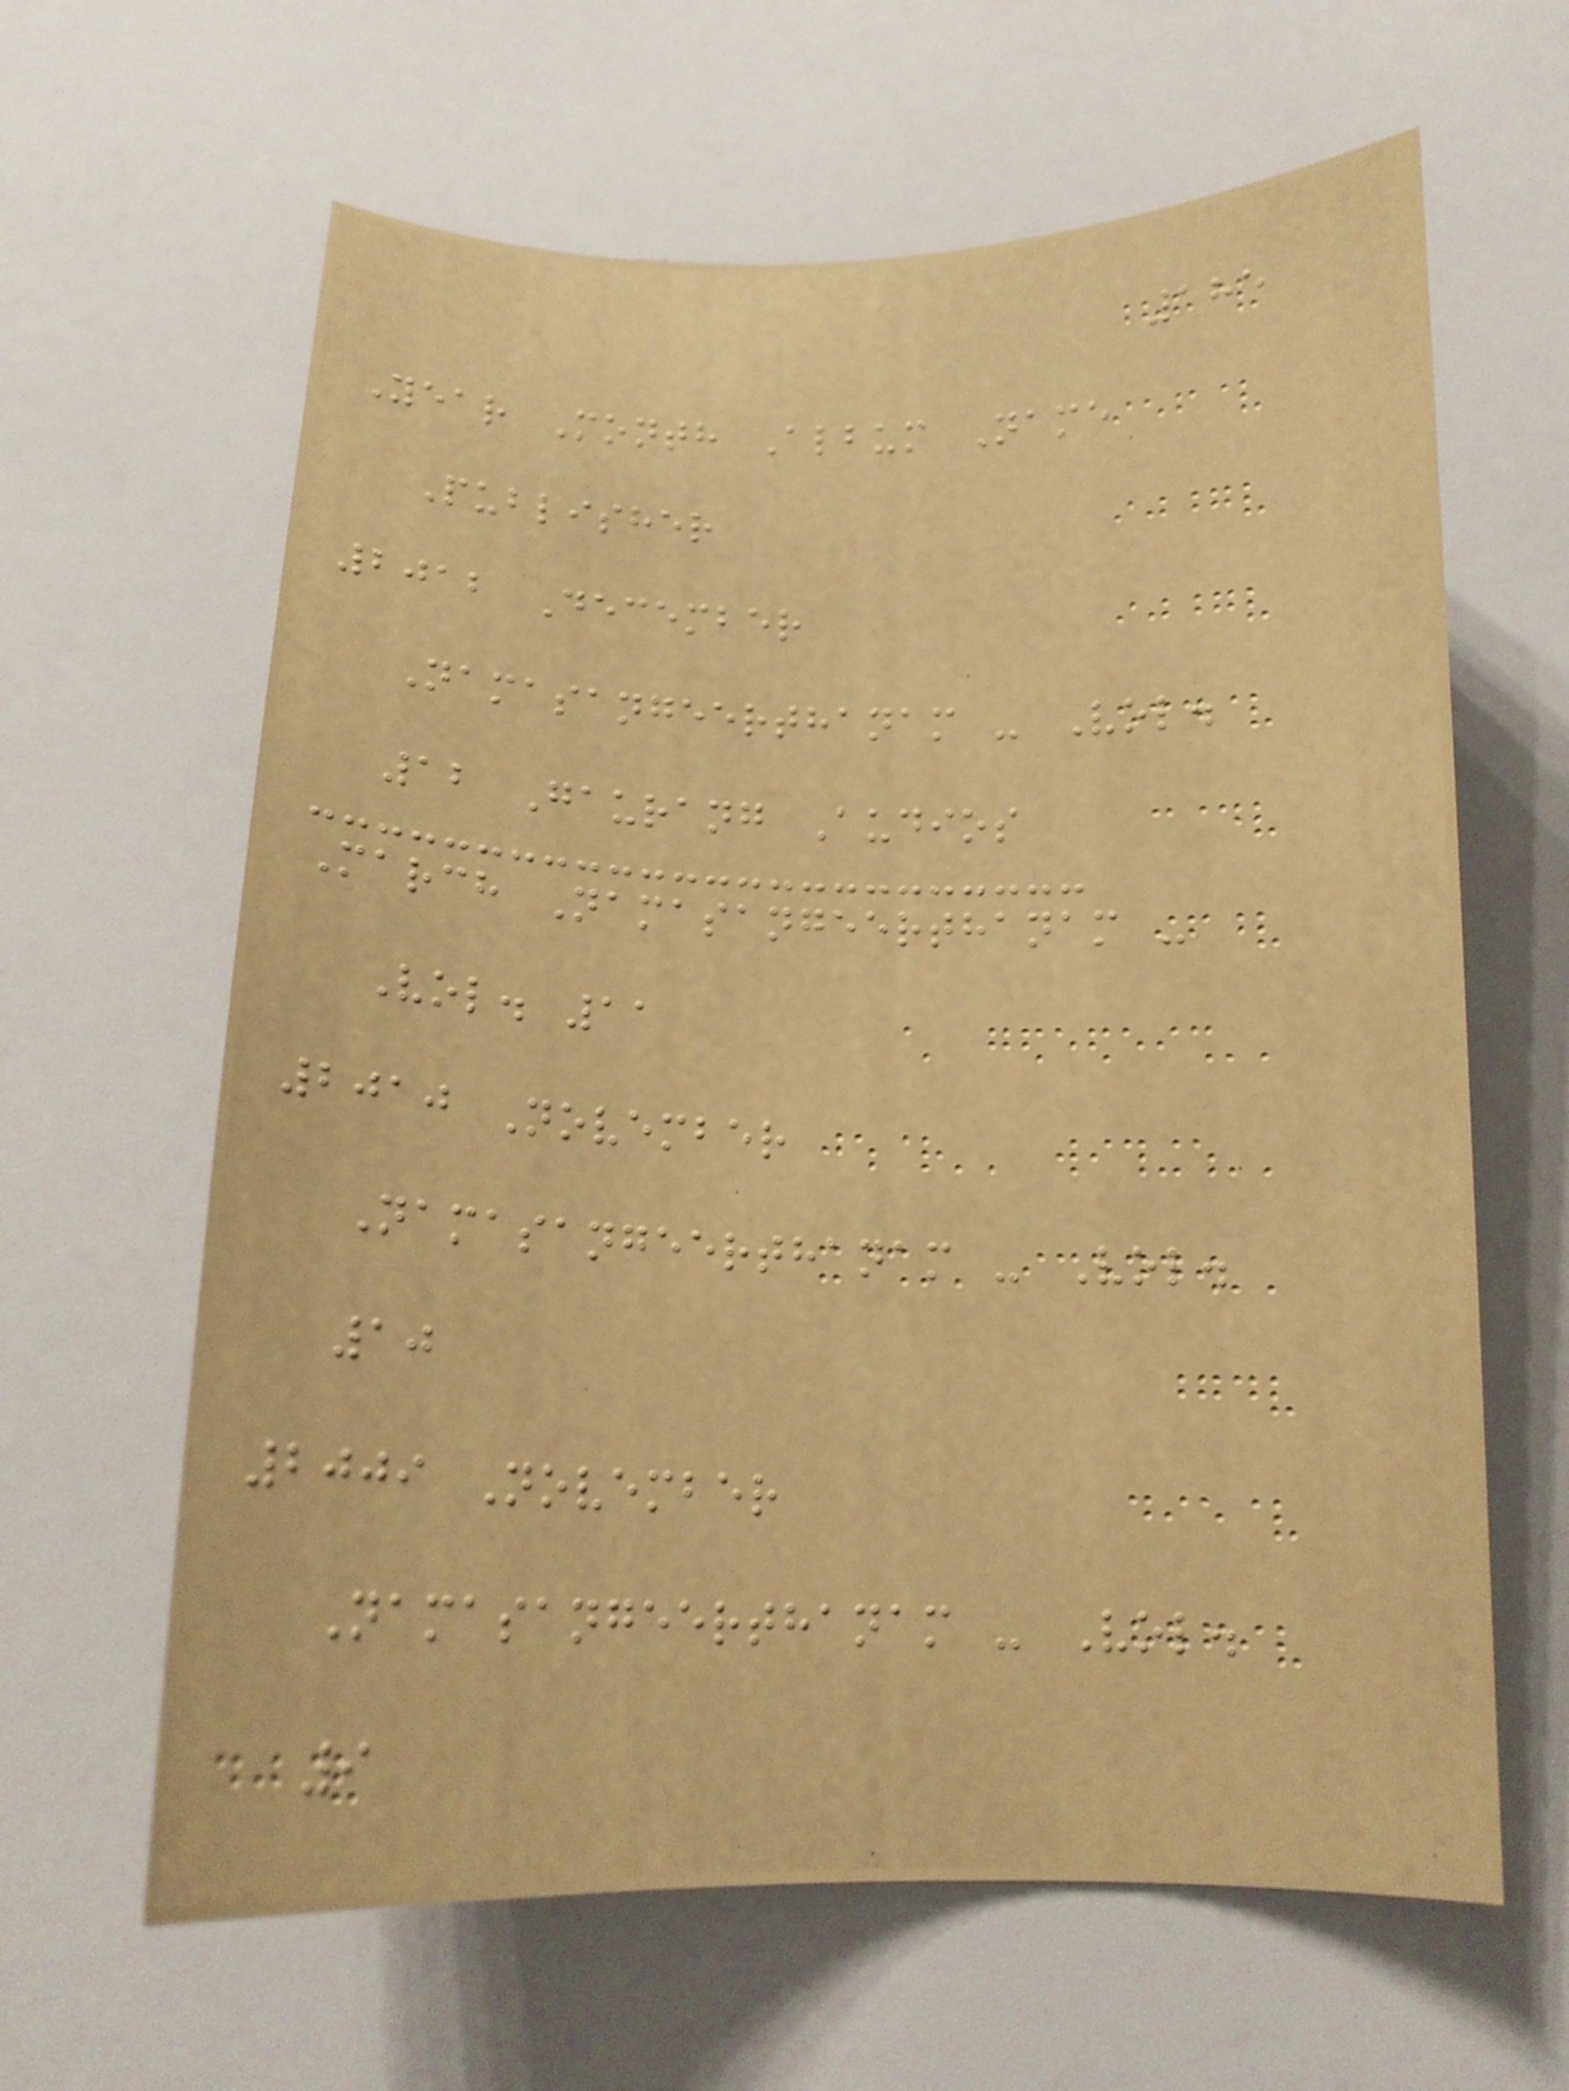185
Year Month Album Name
Publisher
2012 December
Namasangeerthanam - Vol.
12 Gaurang Audios
March Namasangeerthanam -
Vol. 11
2010 November
Namasangeerthanam - Vol.
10
2009 November
Namasangeerthanam - Vol.
9
